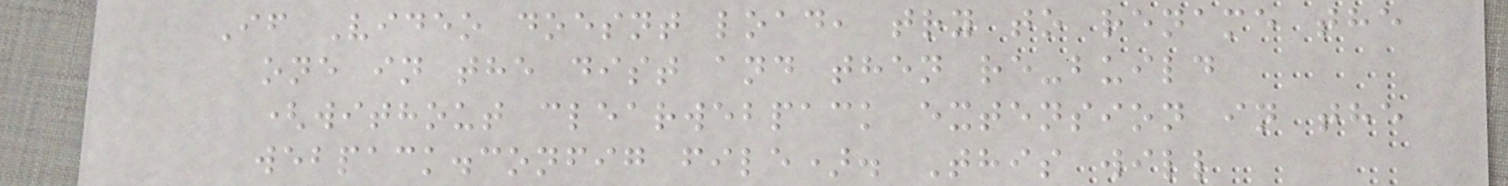If Video doesnt load, try to rename the
one in the dist and then re-build
(without clearwebpack extension in the
webpack.config file). This will
